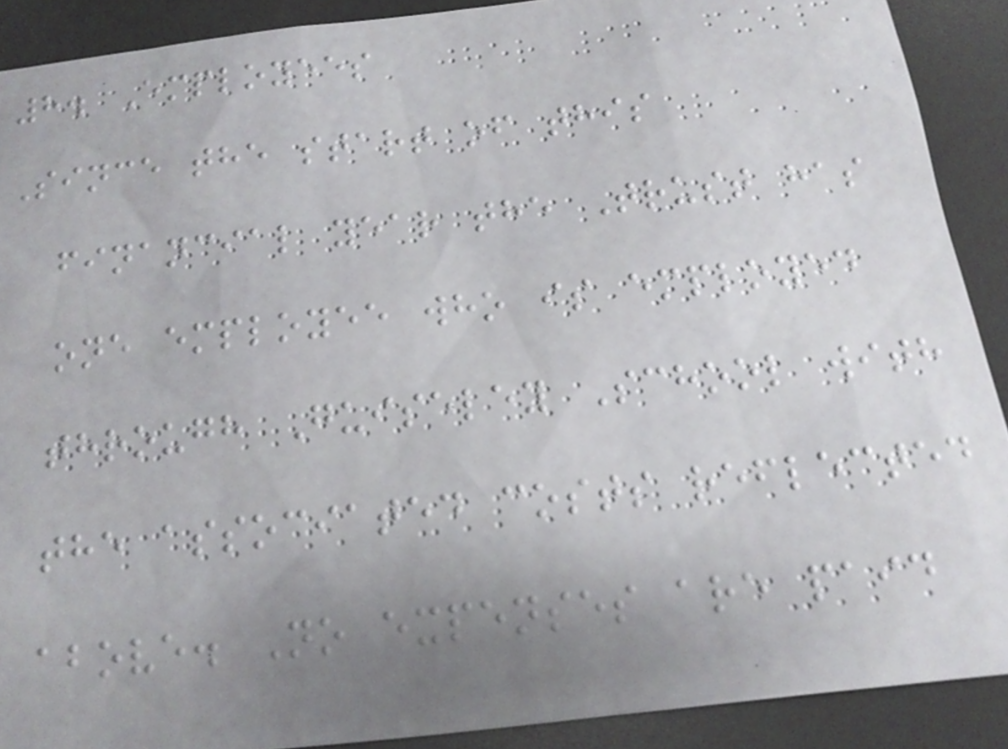8. Employees
Since the start of this
financial year the Trust has
one employee who is employed
through Guiseley School with
the associated costs reflected
above. No expenses are paid
